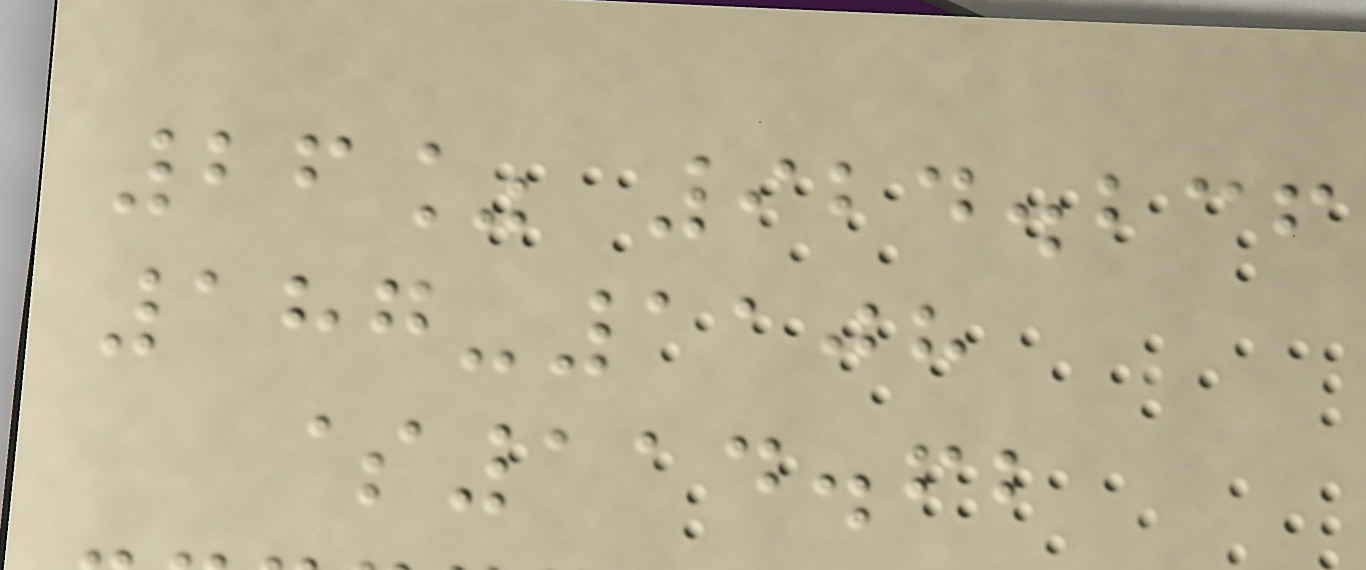26% 924.236
187-1108
$114.62
